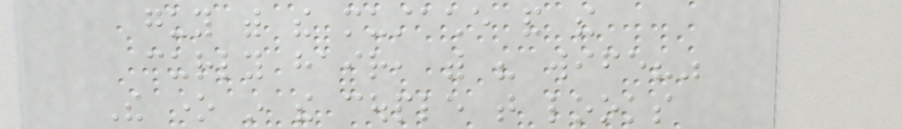guy with the mustache and the
curly hair, with his wife?"
The one in the couple that looks
